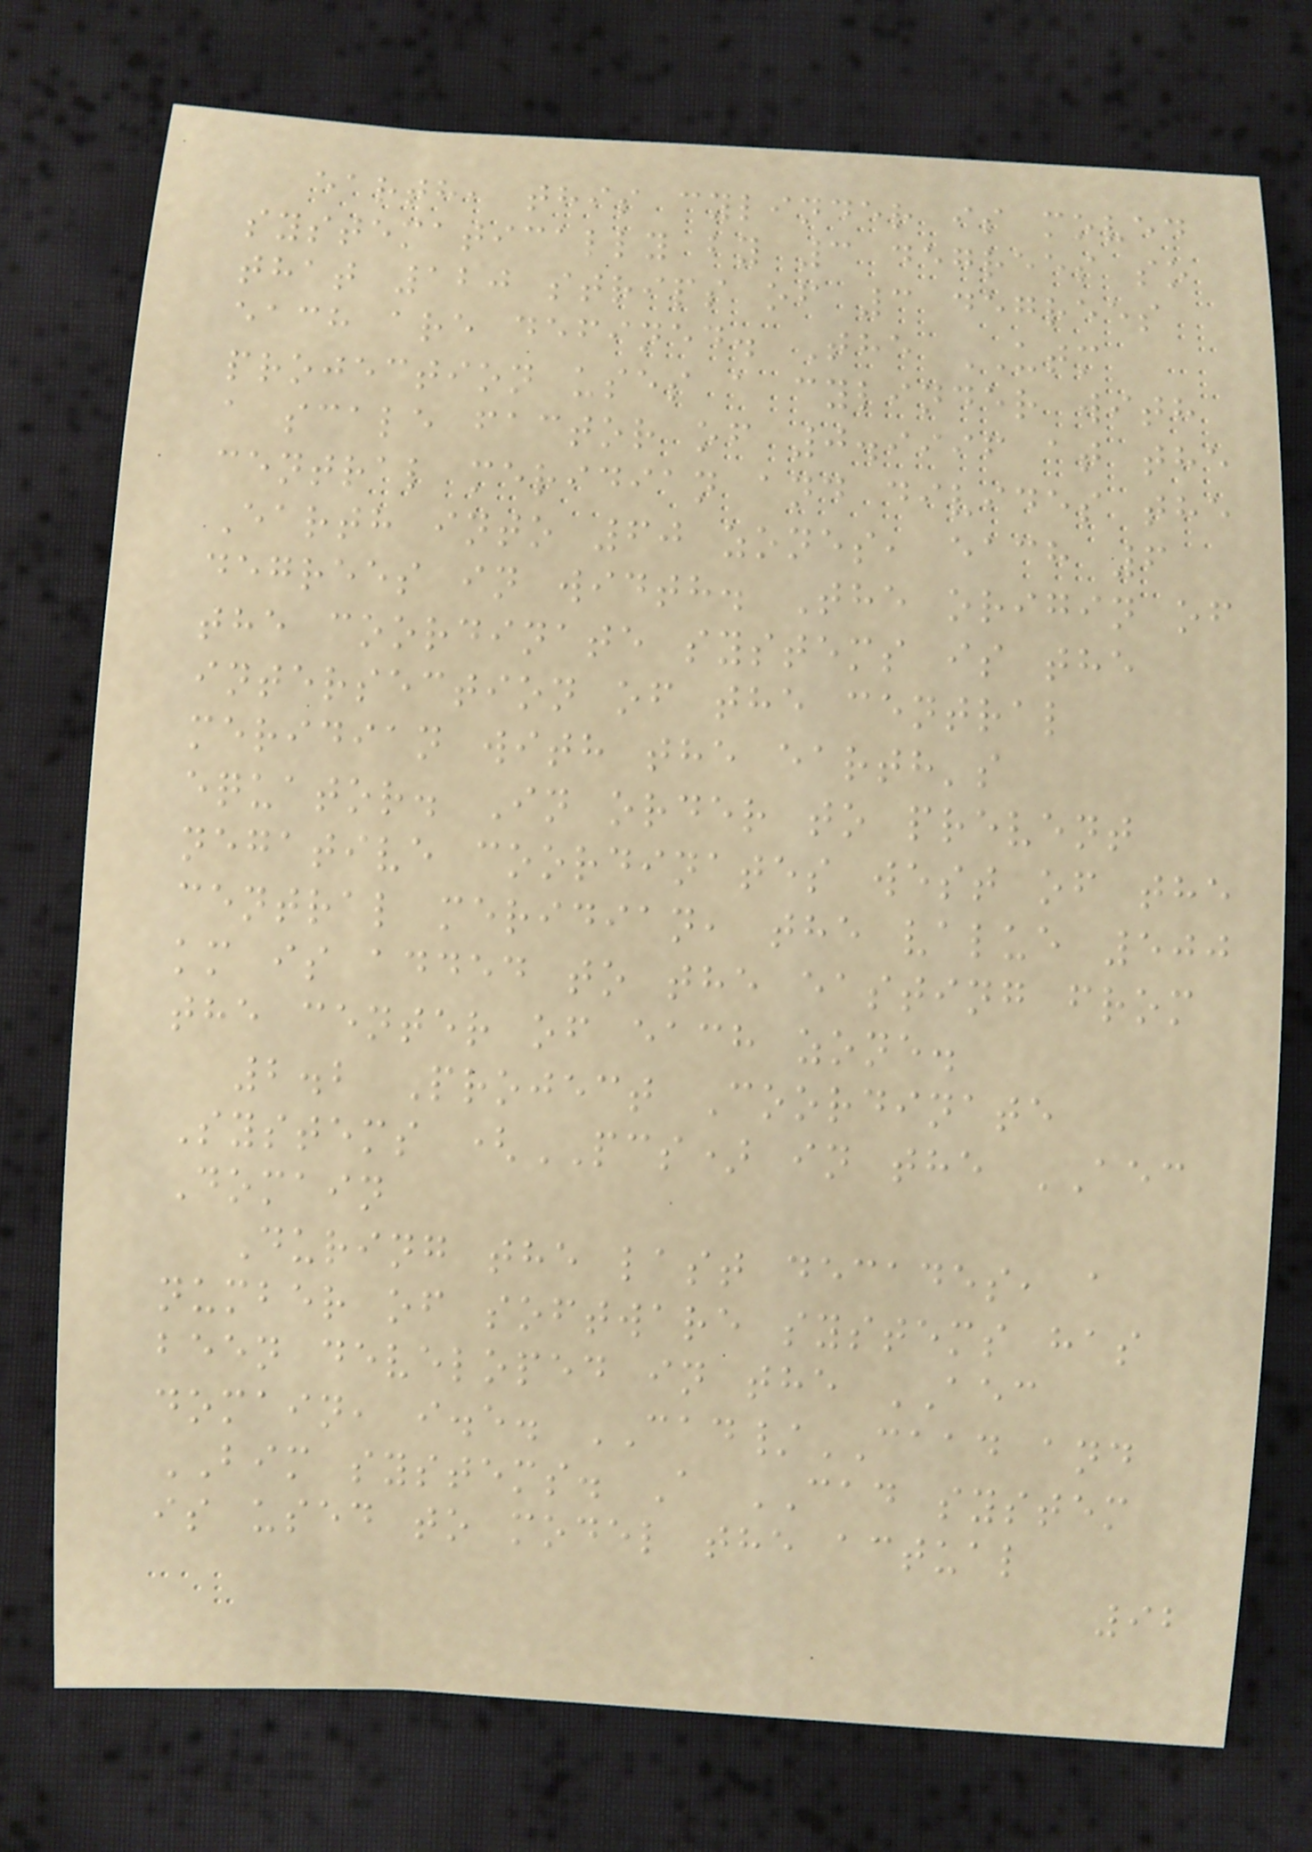earth, this cylinder is moved
systematically by 3 degrees so
that 120 strips of 3 degrees
each are defined. The UTM
projection uses a cylinder with
a scale factor of 0.9996 at the
central meridian and divides the
Earth into 60 zones, each 6
degrees in width. The origin of
the coordinate systems is the
intersection of the central
meridian with the earth's
equator. In order to prevent
negative coordinates west of the
central meridian, the value 500
km is added to the easting from
the center of each zone.
2.2 Project Coordinate
Systems (PCS) in the AEC
Domain
During the last decades, a
number of software systems has
been developed in the AEC
domain, i.e. CAD/CAAD and
BIM systems. A CAD system
is used to model the actual
92
